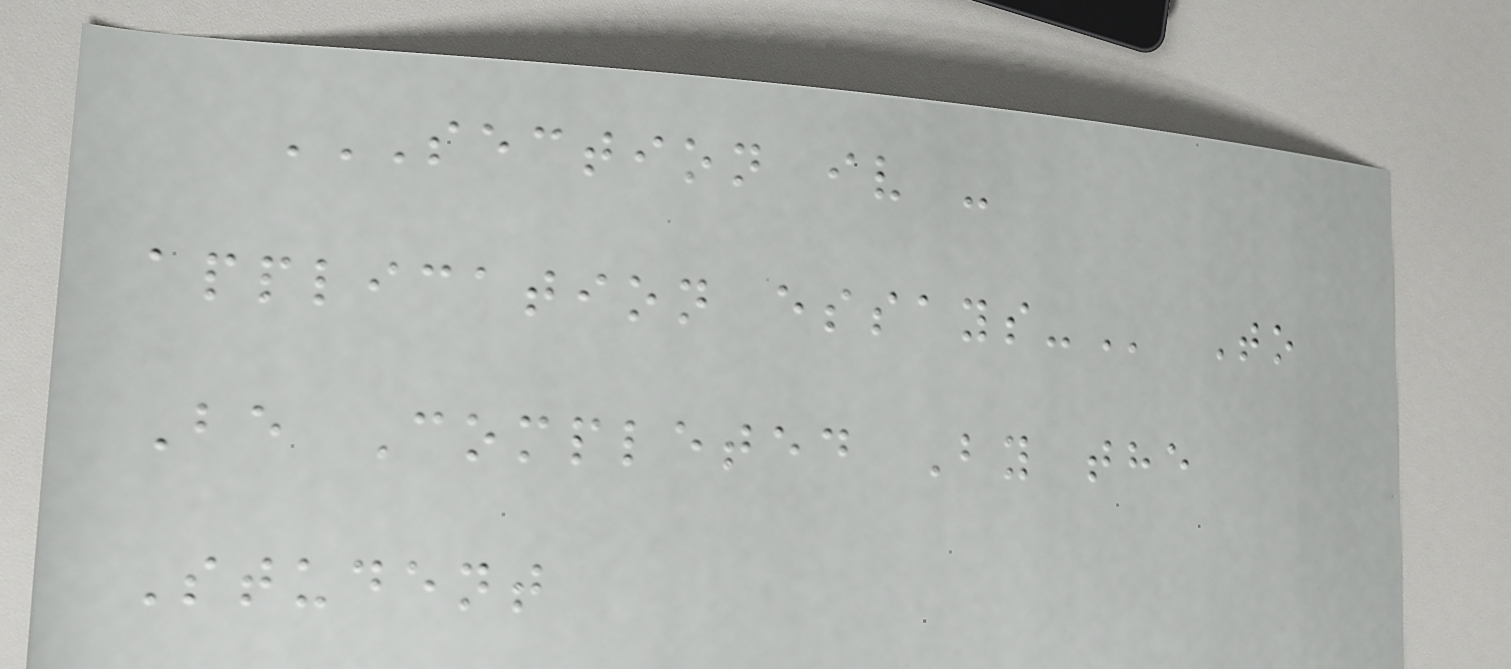SECTION IV -
APPLICATION ESSAYS- To
Be Completed By the
Student
